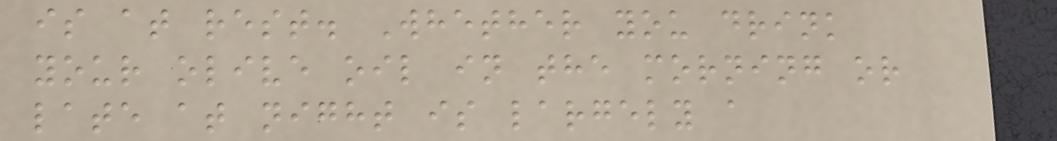is at rest. Whether you drink
your olive oil in the morning or
late at night is largely a
